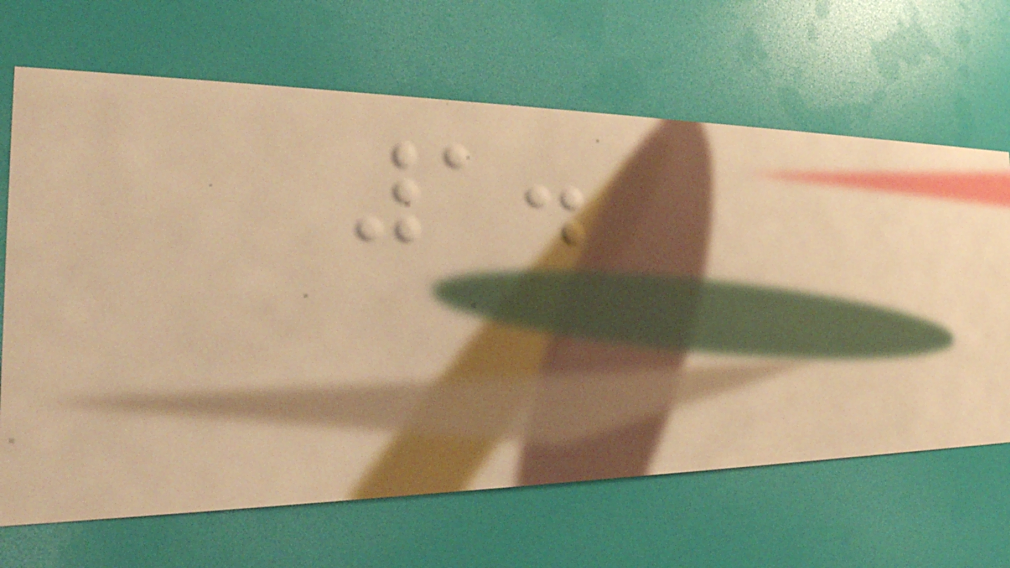1.
